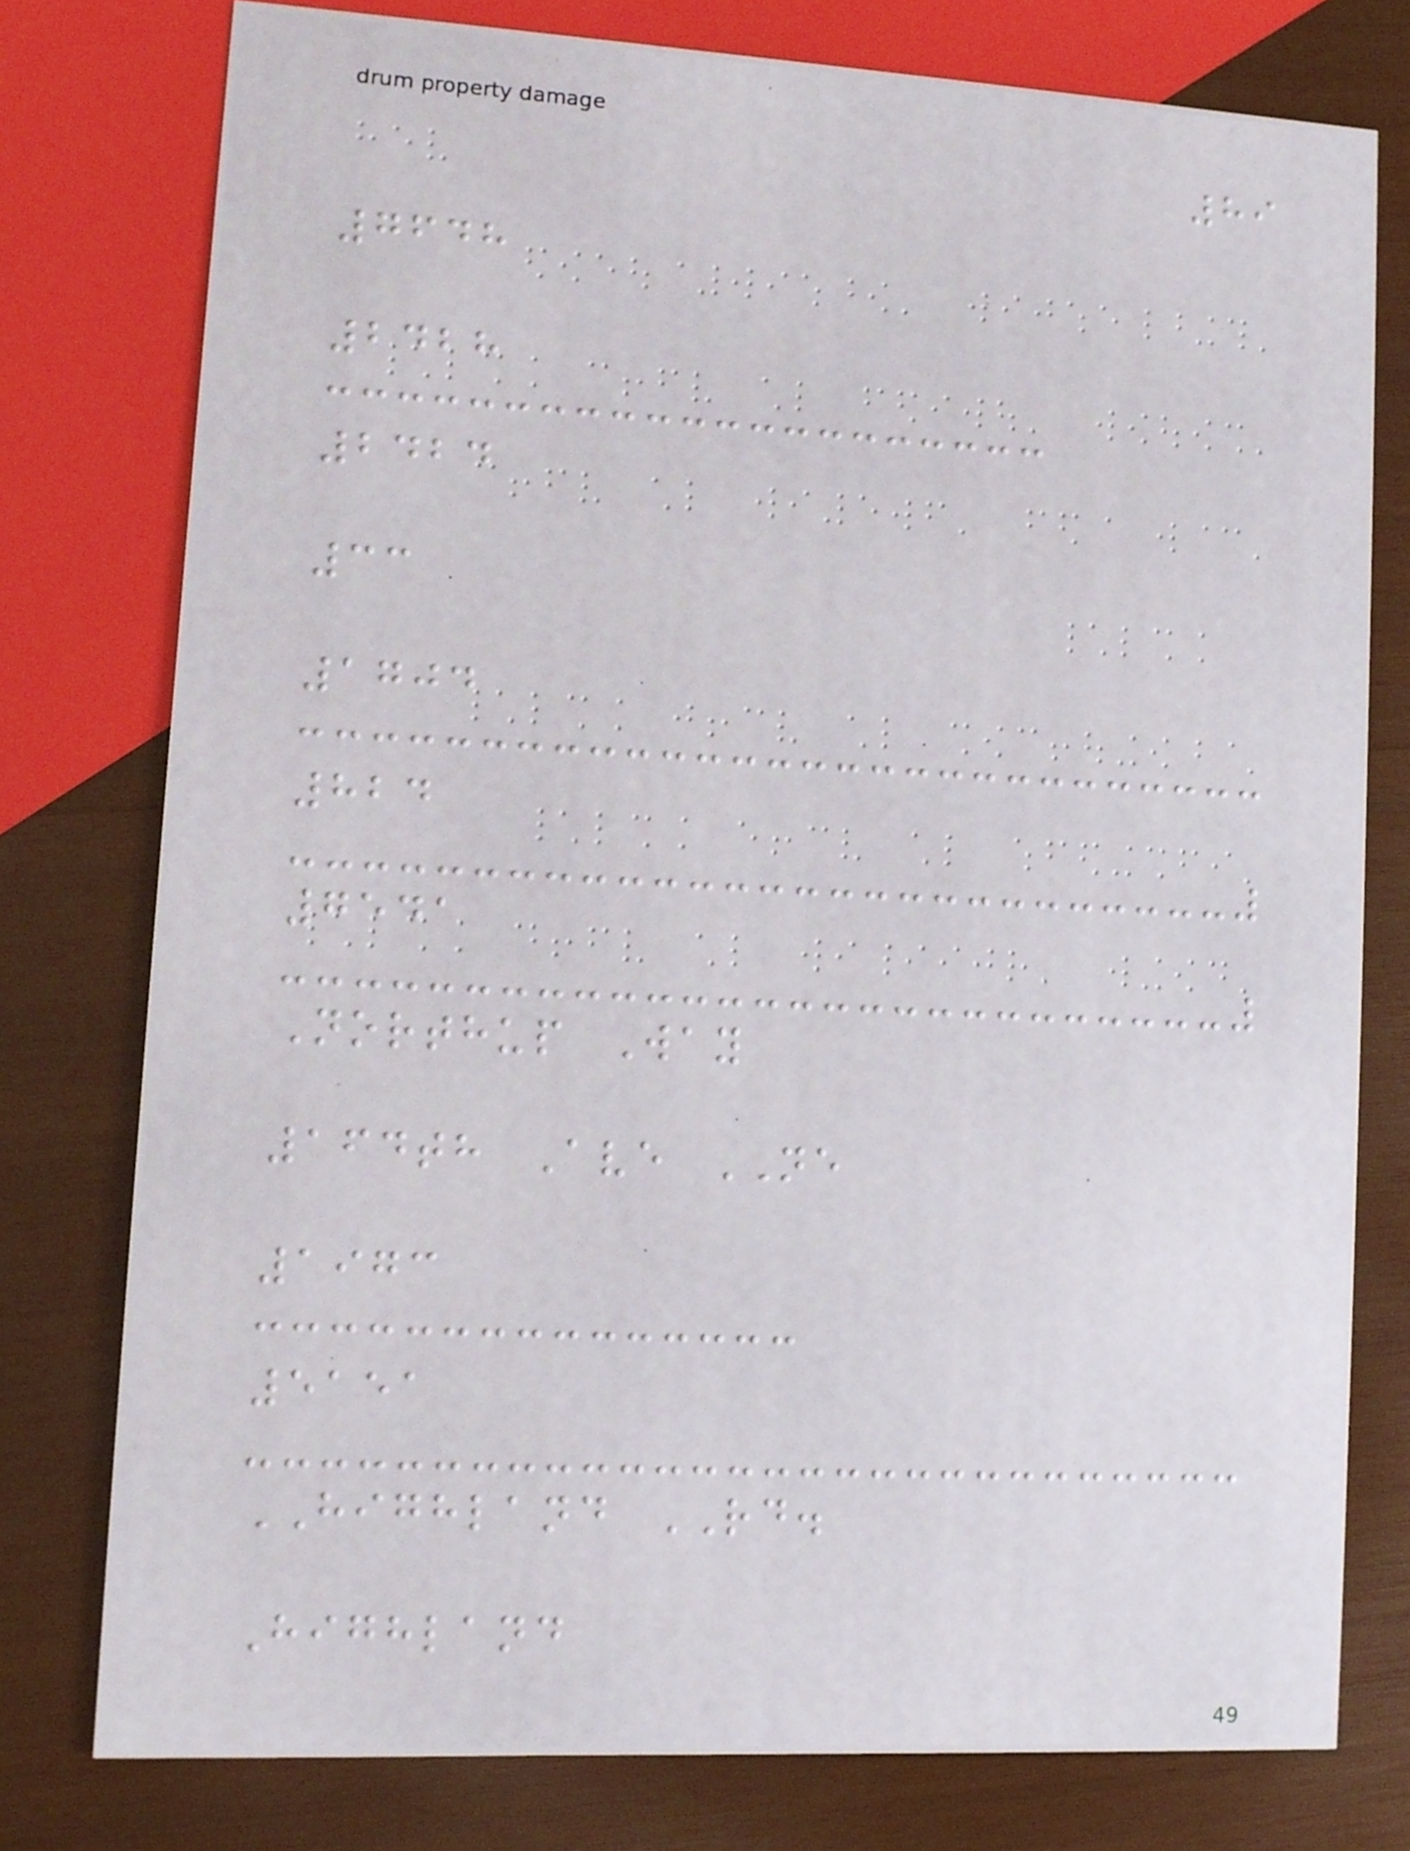89
7648
2428
2424
33
1704
824
7541
Northup Way
164th Ave NE
1973
5151
HIGHLAND RD.
Highland
